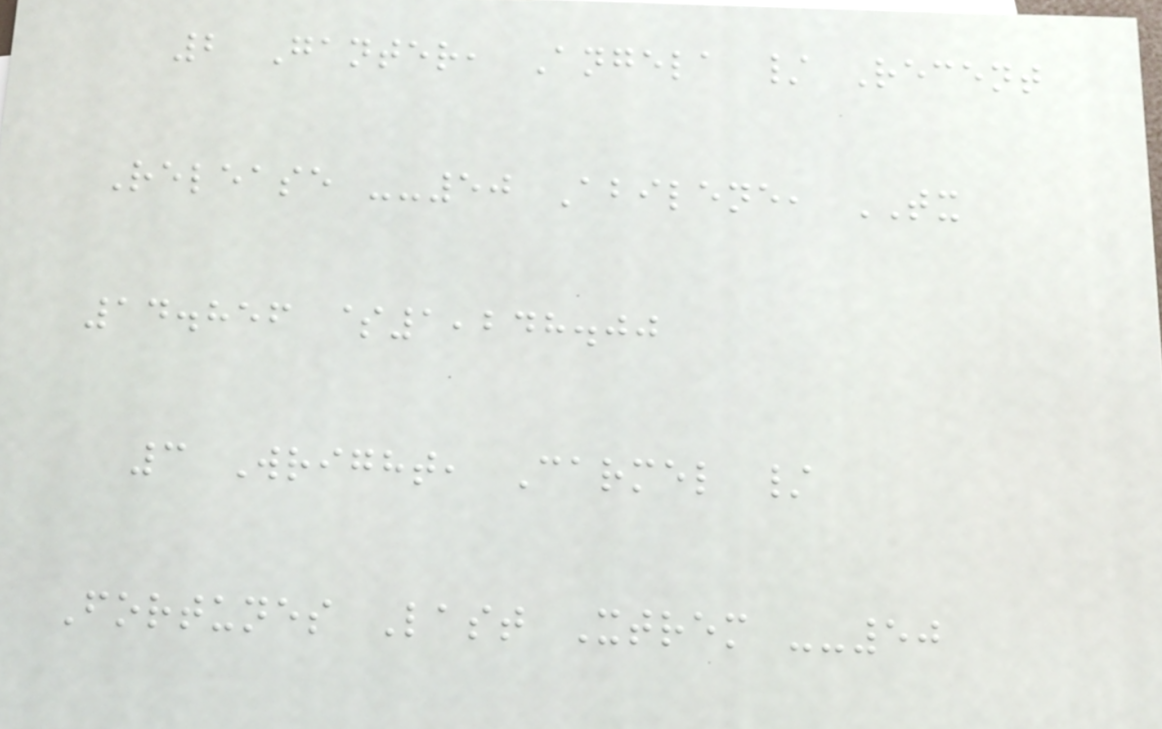2 Ganter, Angela / Recent
Release --50 Abilene, TX
14.856 $1,248.00
3 Wright, Carmel /
Fortunes Last Xtrem --50
